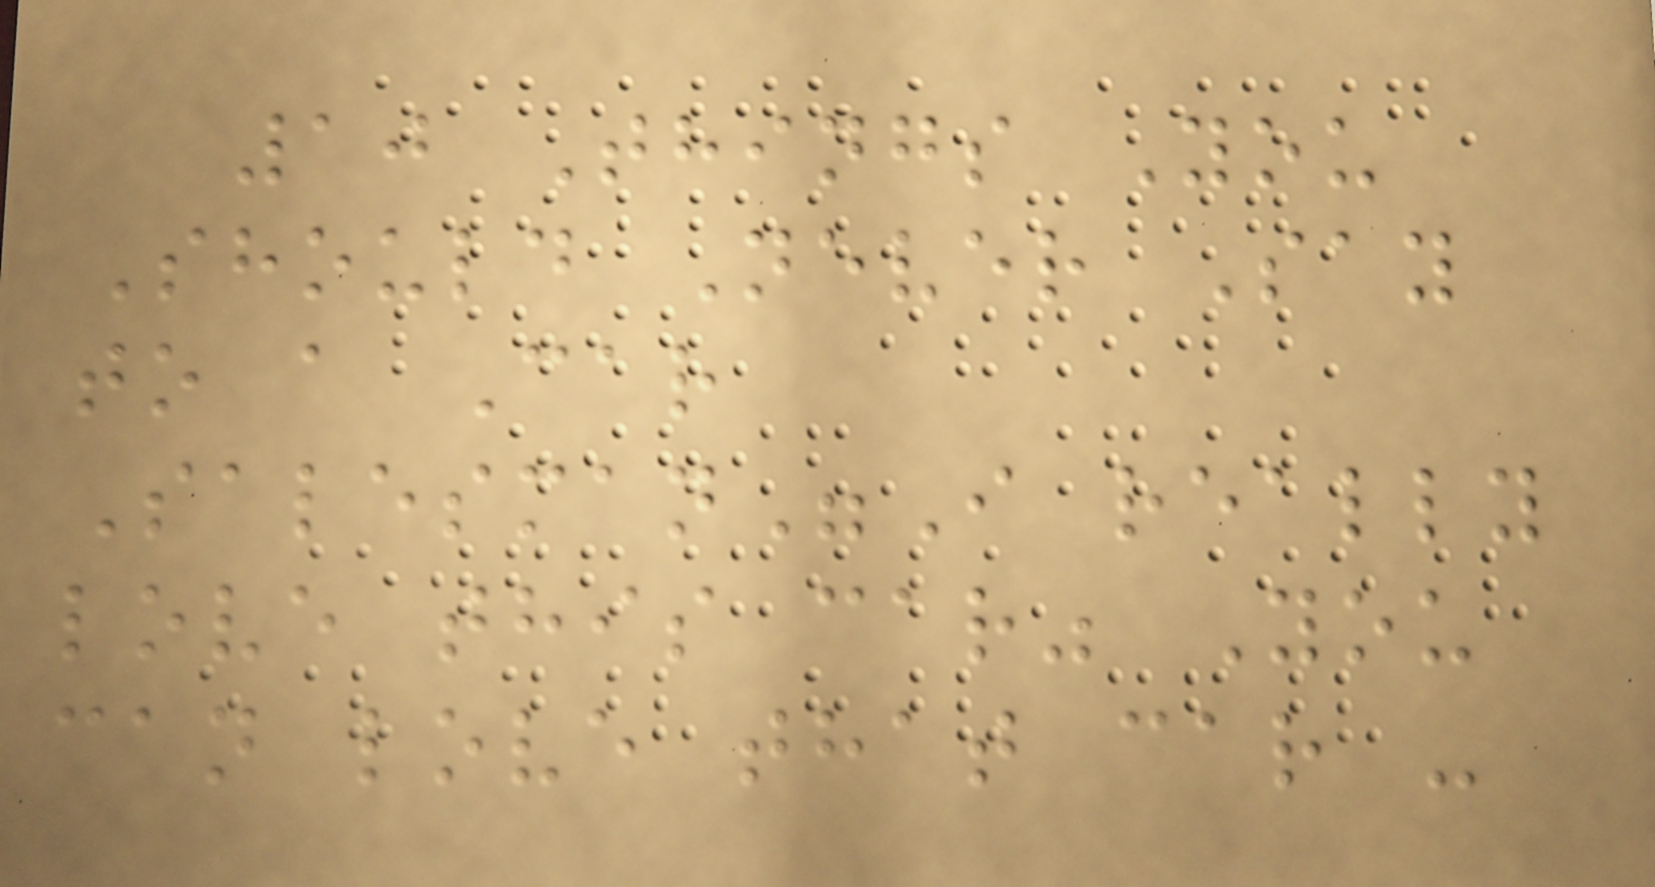10 Things You
Should Never Say
to a Car
Salesman"I really
love this car" You
can love that car -
